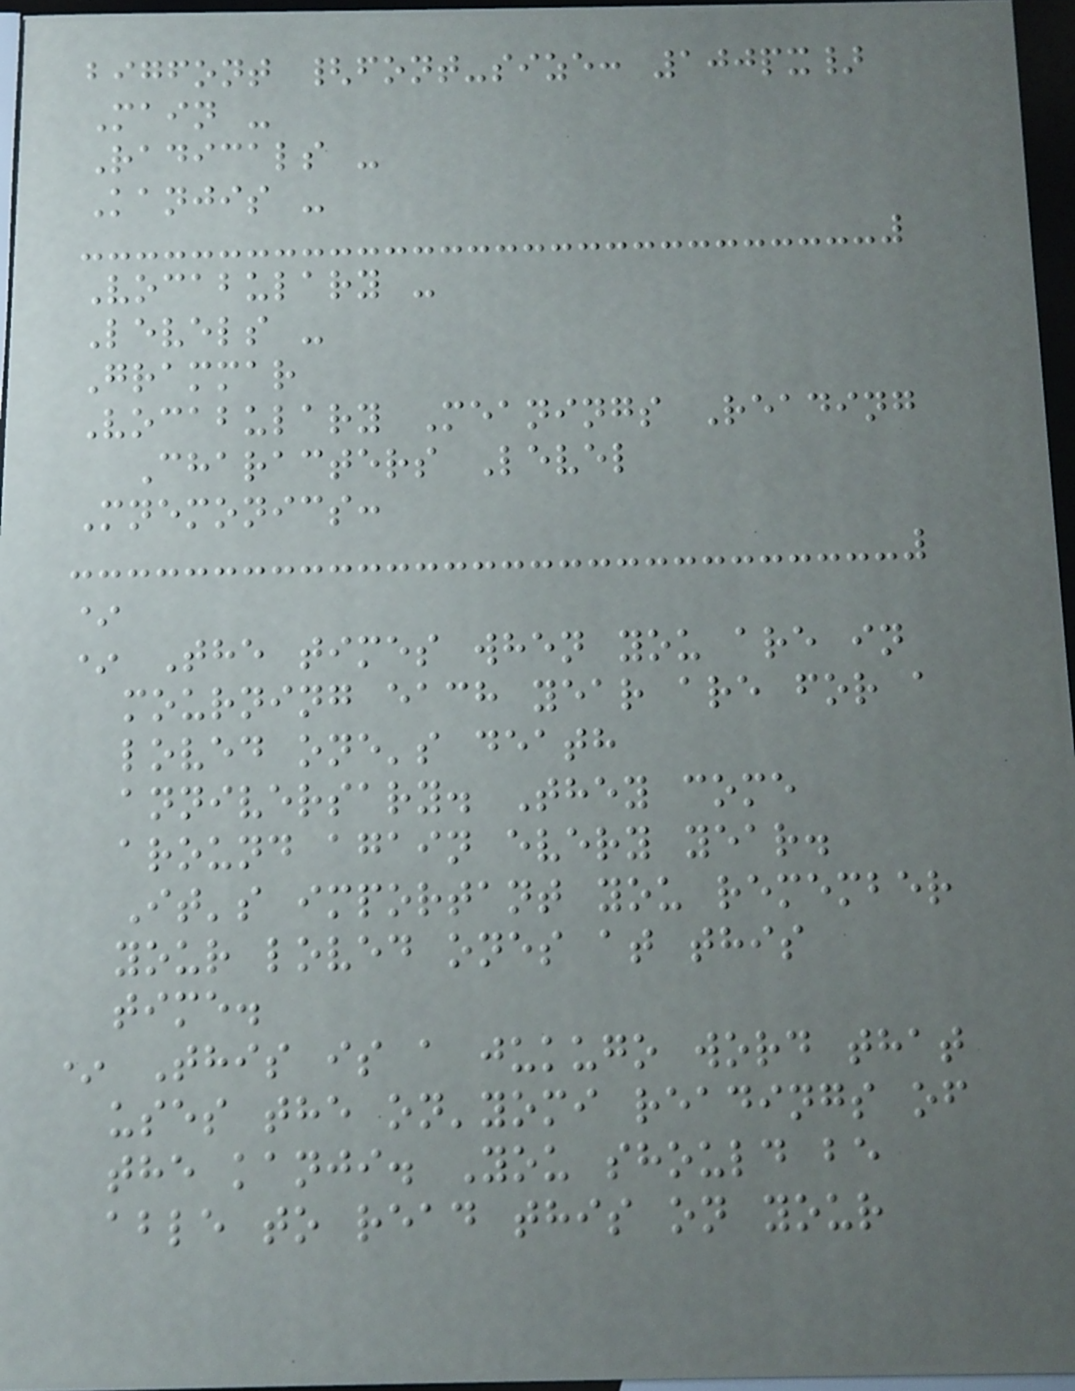bigfont {font-size: 100px}
Main -
Radicals -
Kanjis -
Vocabulary -
Levels -
Grammar
Vocabulary Meanings Reading
Characters Level
Mnemonics:
*
* The times when you are in
mourning each year are for a
loved one's death
anniversary. They come
around again every year.
It's important you remember
your loved ones at this
time.
* This is a jukugo word that
uses the on'yomi readings of
the kanji. You should be
able to read this on your
